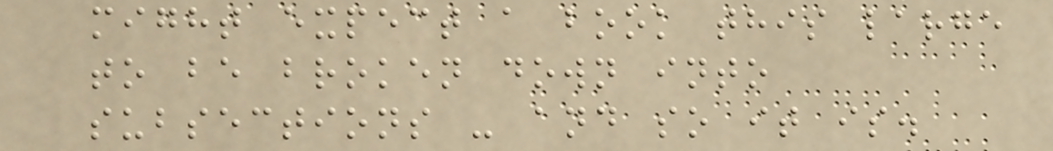might expect a book this large
to be broken down into
subsections - and so it is.
